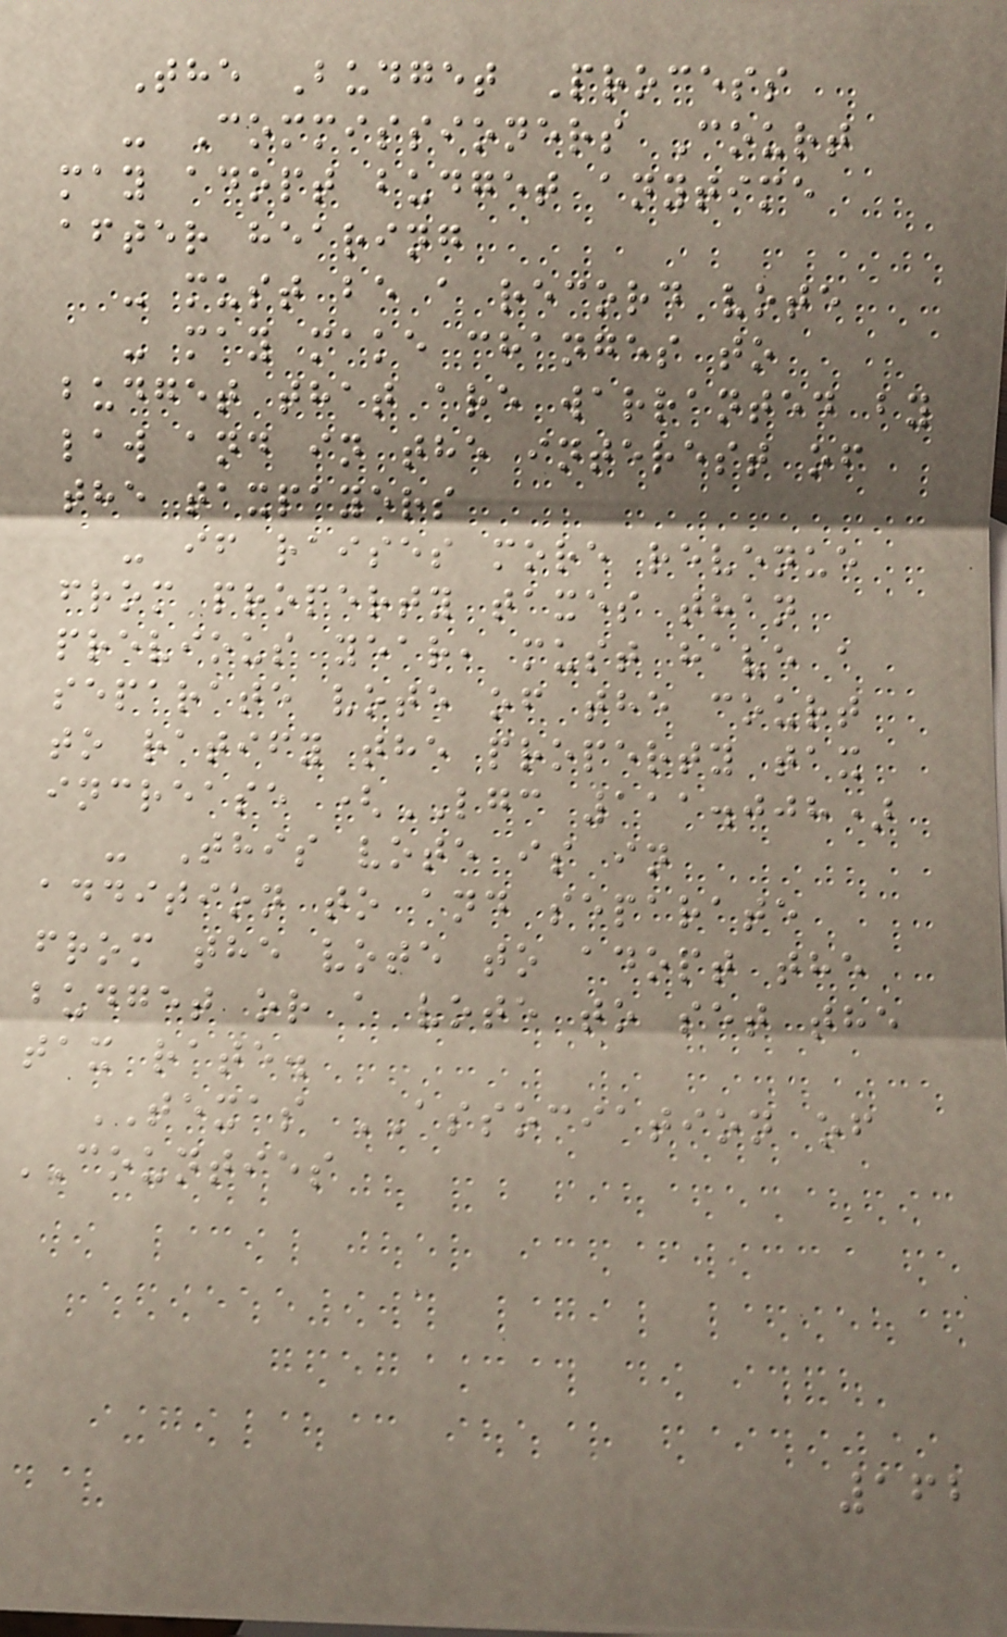The Budget Process
- Commissioners Court
may adopt budget anytime
after hearing
- must be a record vote
- may make changes to
budget that are warranted by
law and in the interest of
the taxpayers
- if raises more revenue
from property taxes than
previous year, must have a
separate vote of the court
to ratify the property tax
increase (LGC 111.008)
- This vote is in
addition to and separate
from the vote to adopt the
budget or a vote to set the
tax rate.
TEXAS ASSOCIATION of
COUNTIES
162
